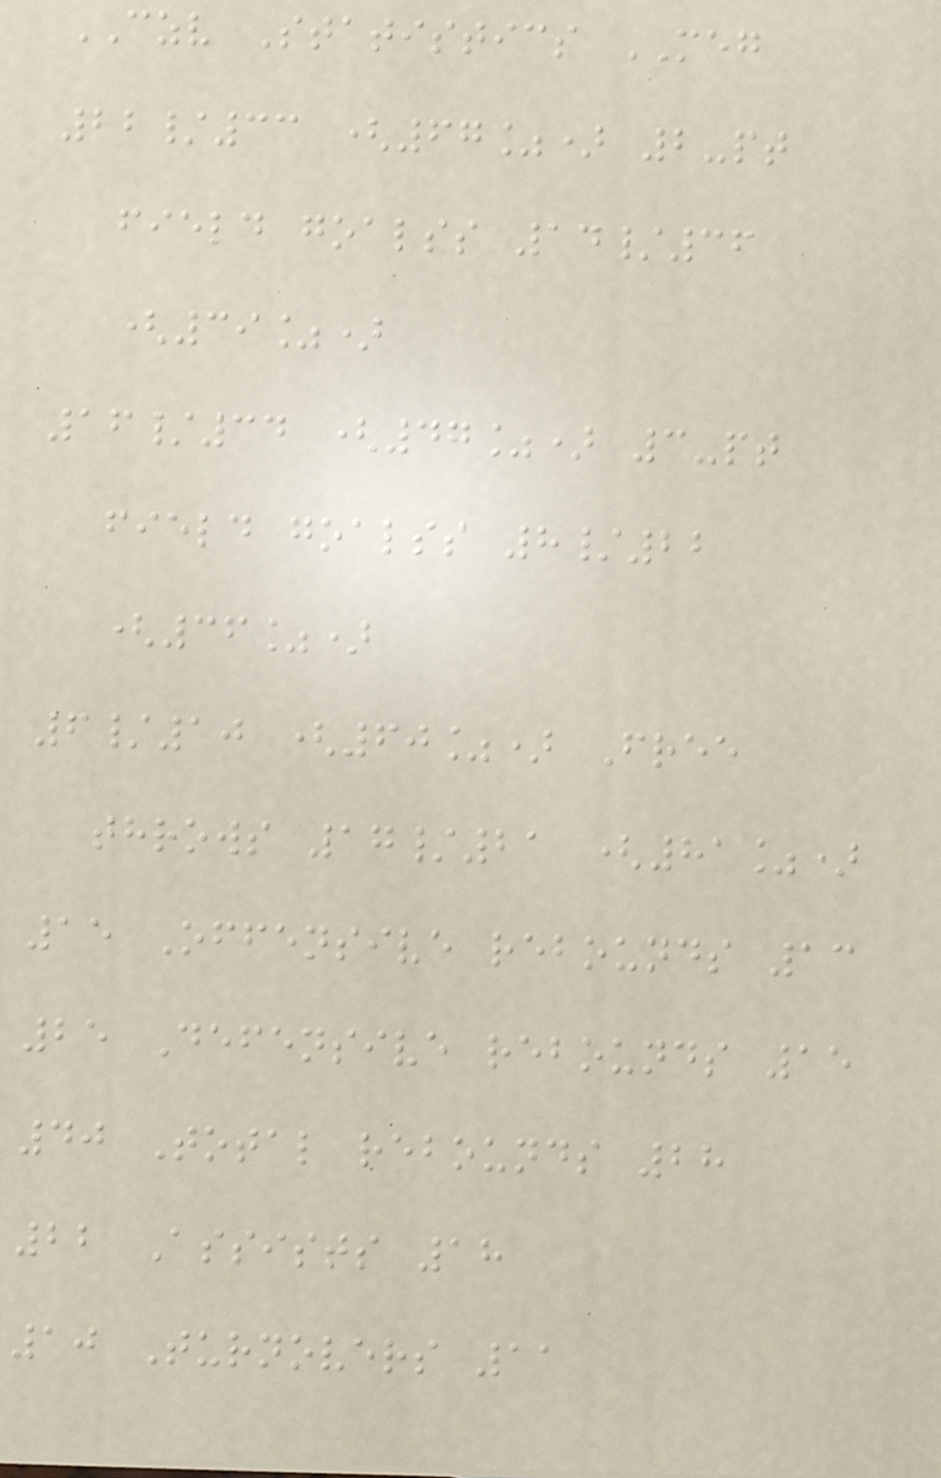CZV Statistics MEG
22/33 (67%) 2-pt
field goalss 14/36
(39%)
16/34 (47%) 3-pt
field goalss 8/22
(36%)
6/10 (60%) Free
throws 17/21 (81%)
15 Offensive rebounds 13
25 Defensive rebounds 15
40 Total rebounds 28
22 Assists 18
10 Turnovers 11
